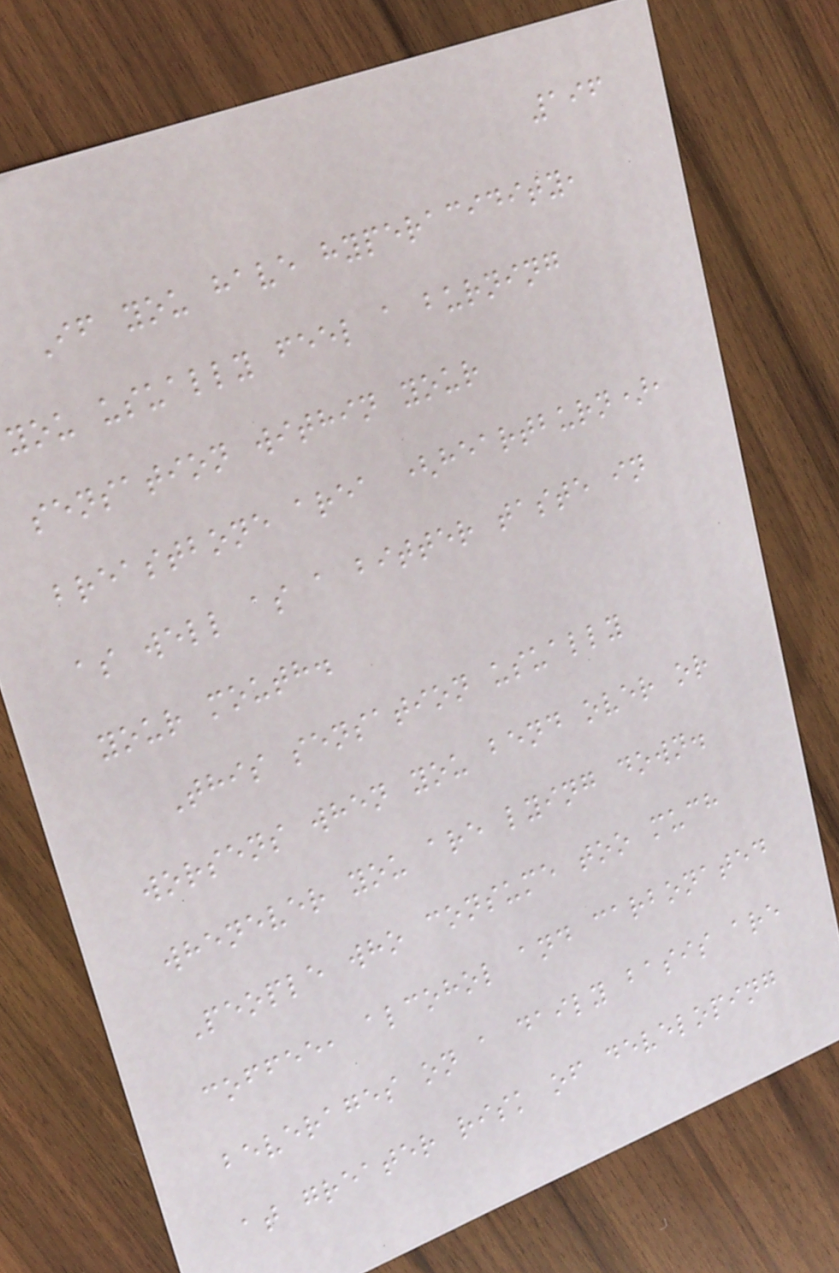196
If you have hyperacidity,
you usually feel a burning
sensation within your
breastbone area (heartburn),
as well as a bitter taste in
your mouth.
This sensation usually
worsens when you bend over or
whenever you are lying down.
People who consume too much
coffee, alcohol and carbonated
beverages on a daily basis are
at greater risk of developing
